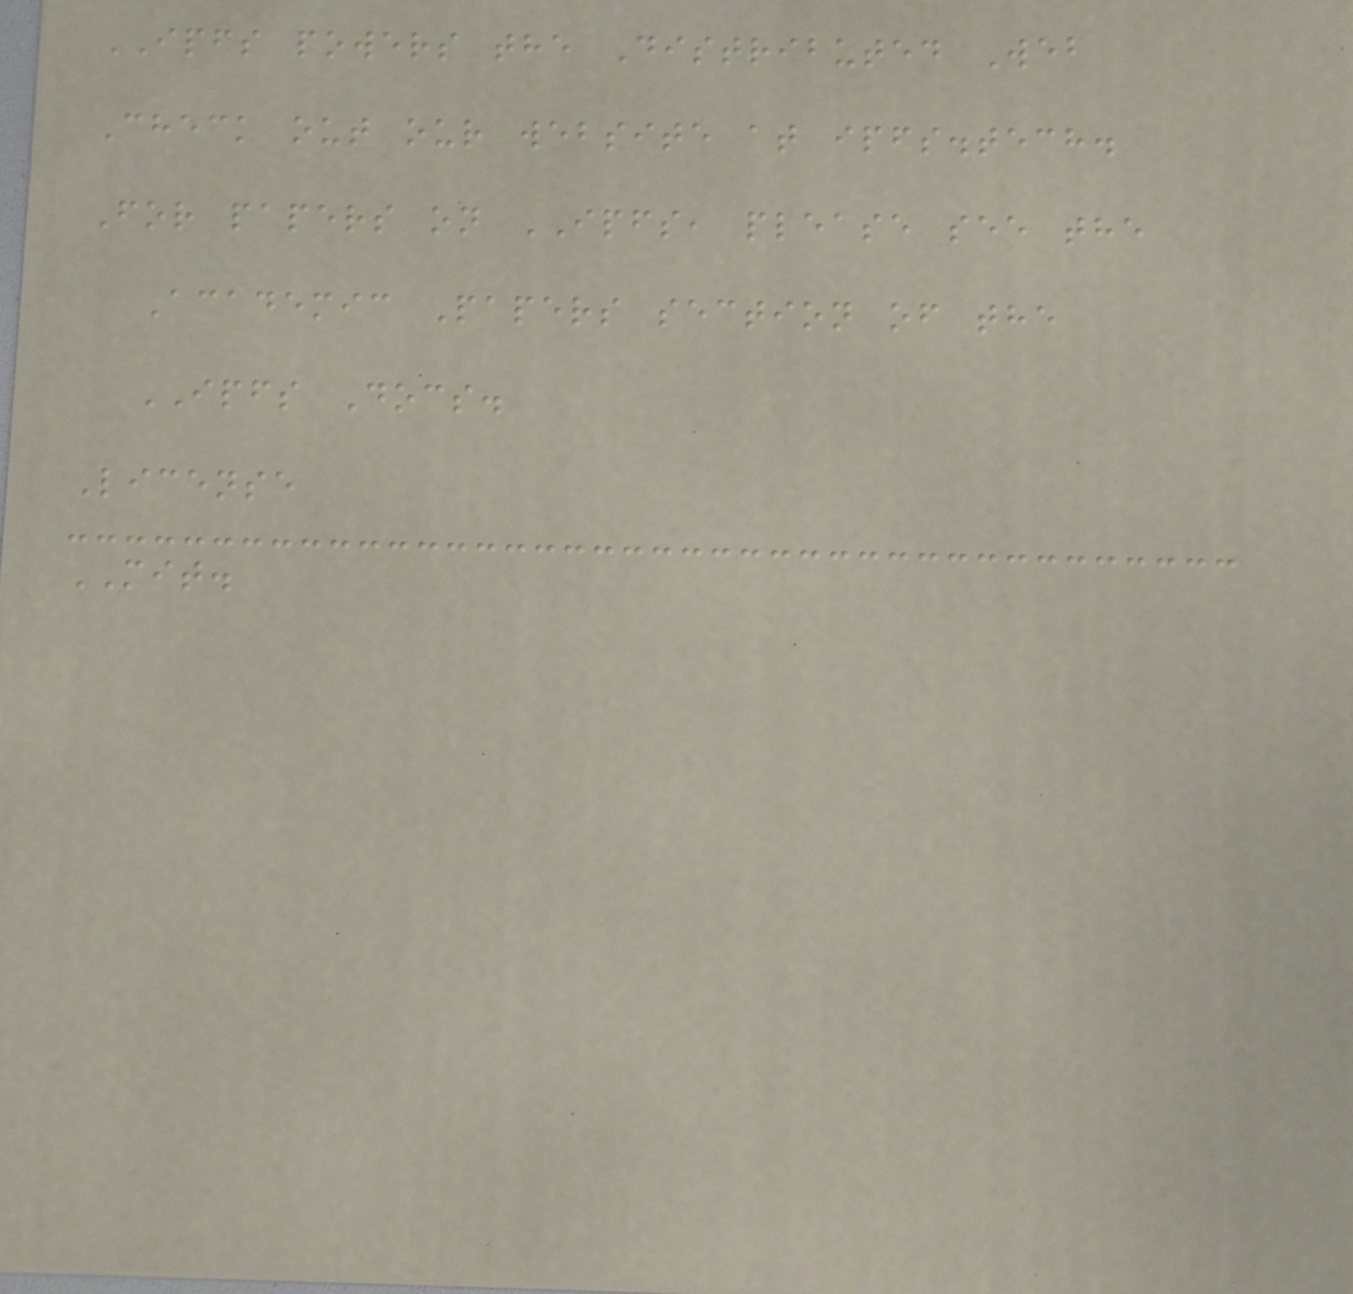IPFS powers the Distributed Web
Check out our website at ipfs.tech.
For papers on IPFS, please see the
Academic Papers section of the
IPFS Docs.
License
MIT.
